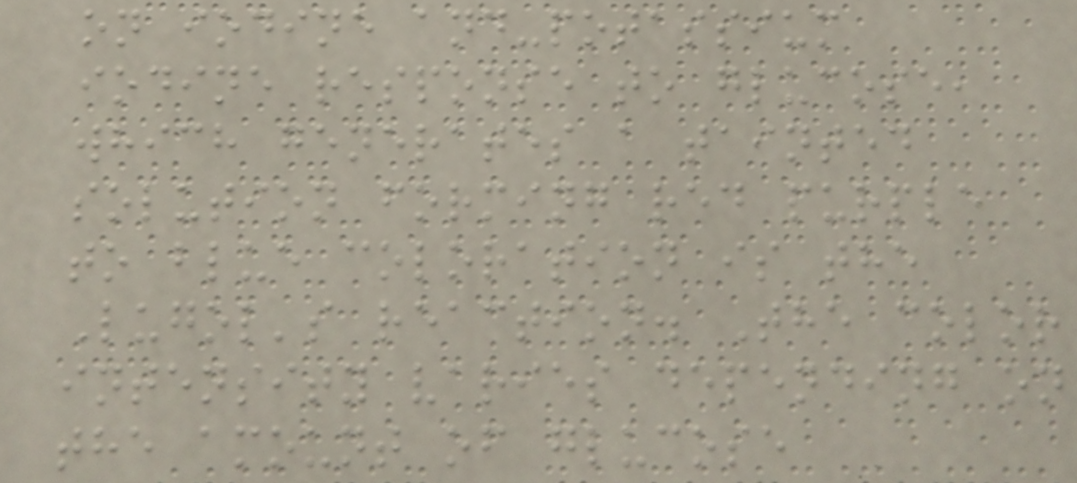on iodine and-potassium
iodine response to glucose,
which generates a tainted
solution forming red purple
to blue coloration is the
Lugol's reaction. The color
intensity varies depending on
the amount of glucose
